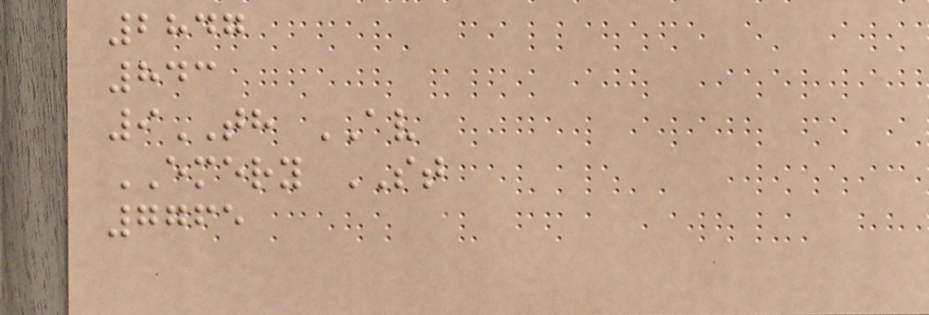2847
843
9TH AV
EMERY ST
7765
